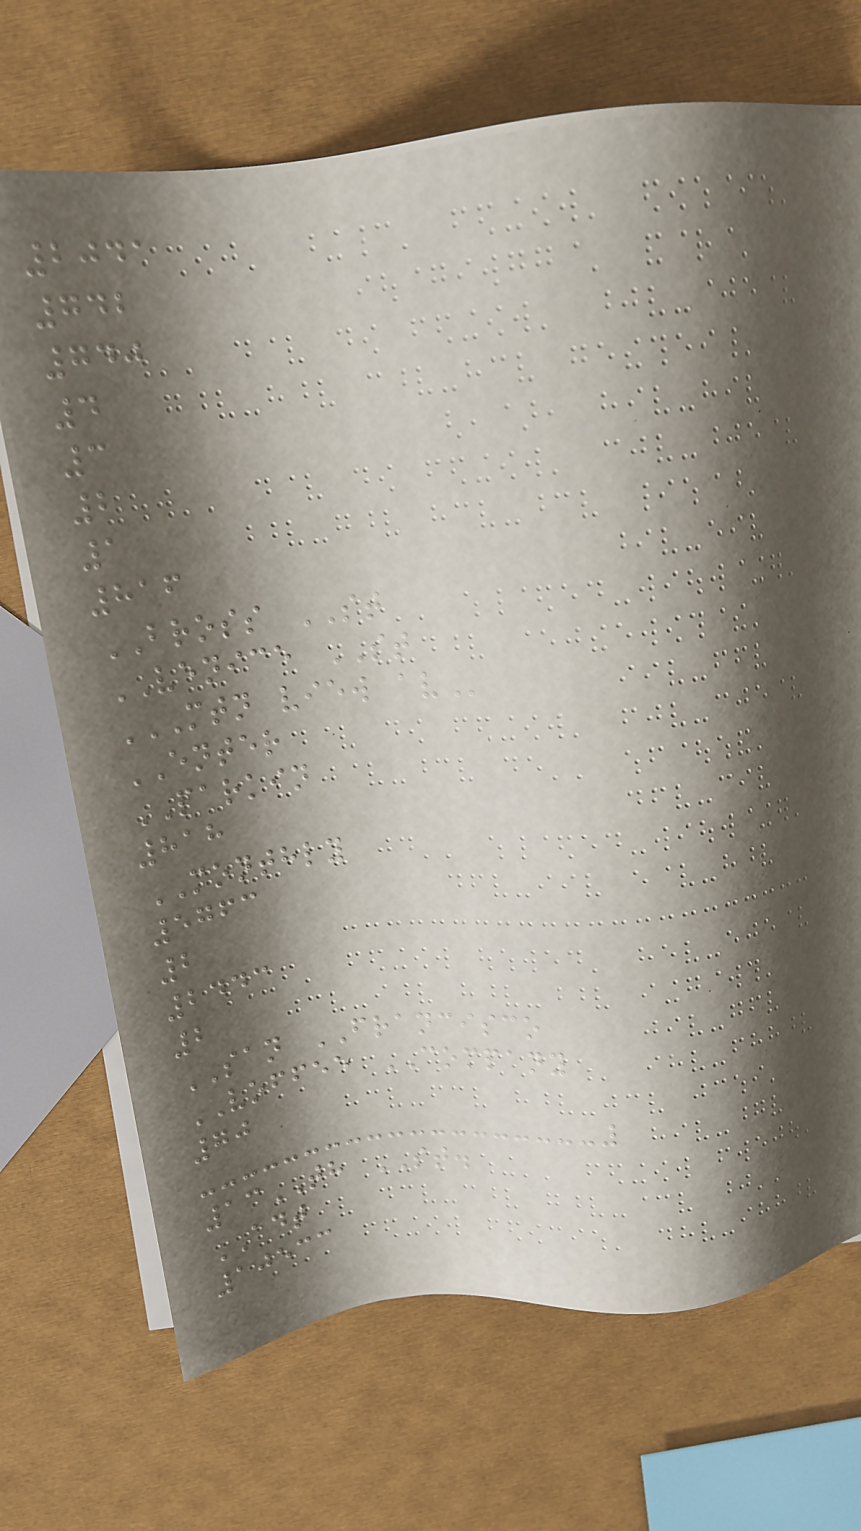2041
742
740
4
3
2
1
816
BROSS ST
VENICE ST
MTN VIEW AV
ENTER
PARKIN
818
MONTHLY
5763
2
2443
2
SAN FRANCISCO
VOFFEE COMPANY
70
13TH ST.
ADT
10533
